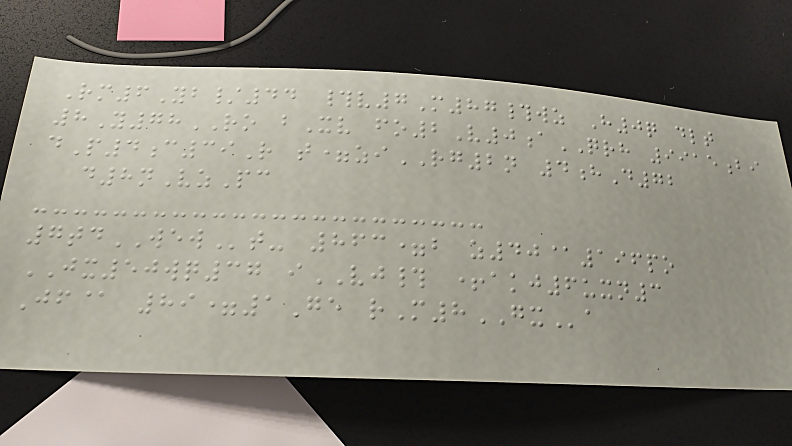Rm6Yb/44 #v7M87#wz H0q dlt
8Y78RO bXv fo2V0aQRH 9915bi
dP4c39R t=ziRG2n 4hD72
d8nVzPc
7tdWEWt- 863=b z40@196po
JX50wq37 iVJ# +akj6uxn3
Jf@ 89=1Ge rM8GXa
